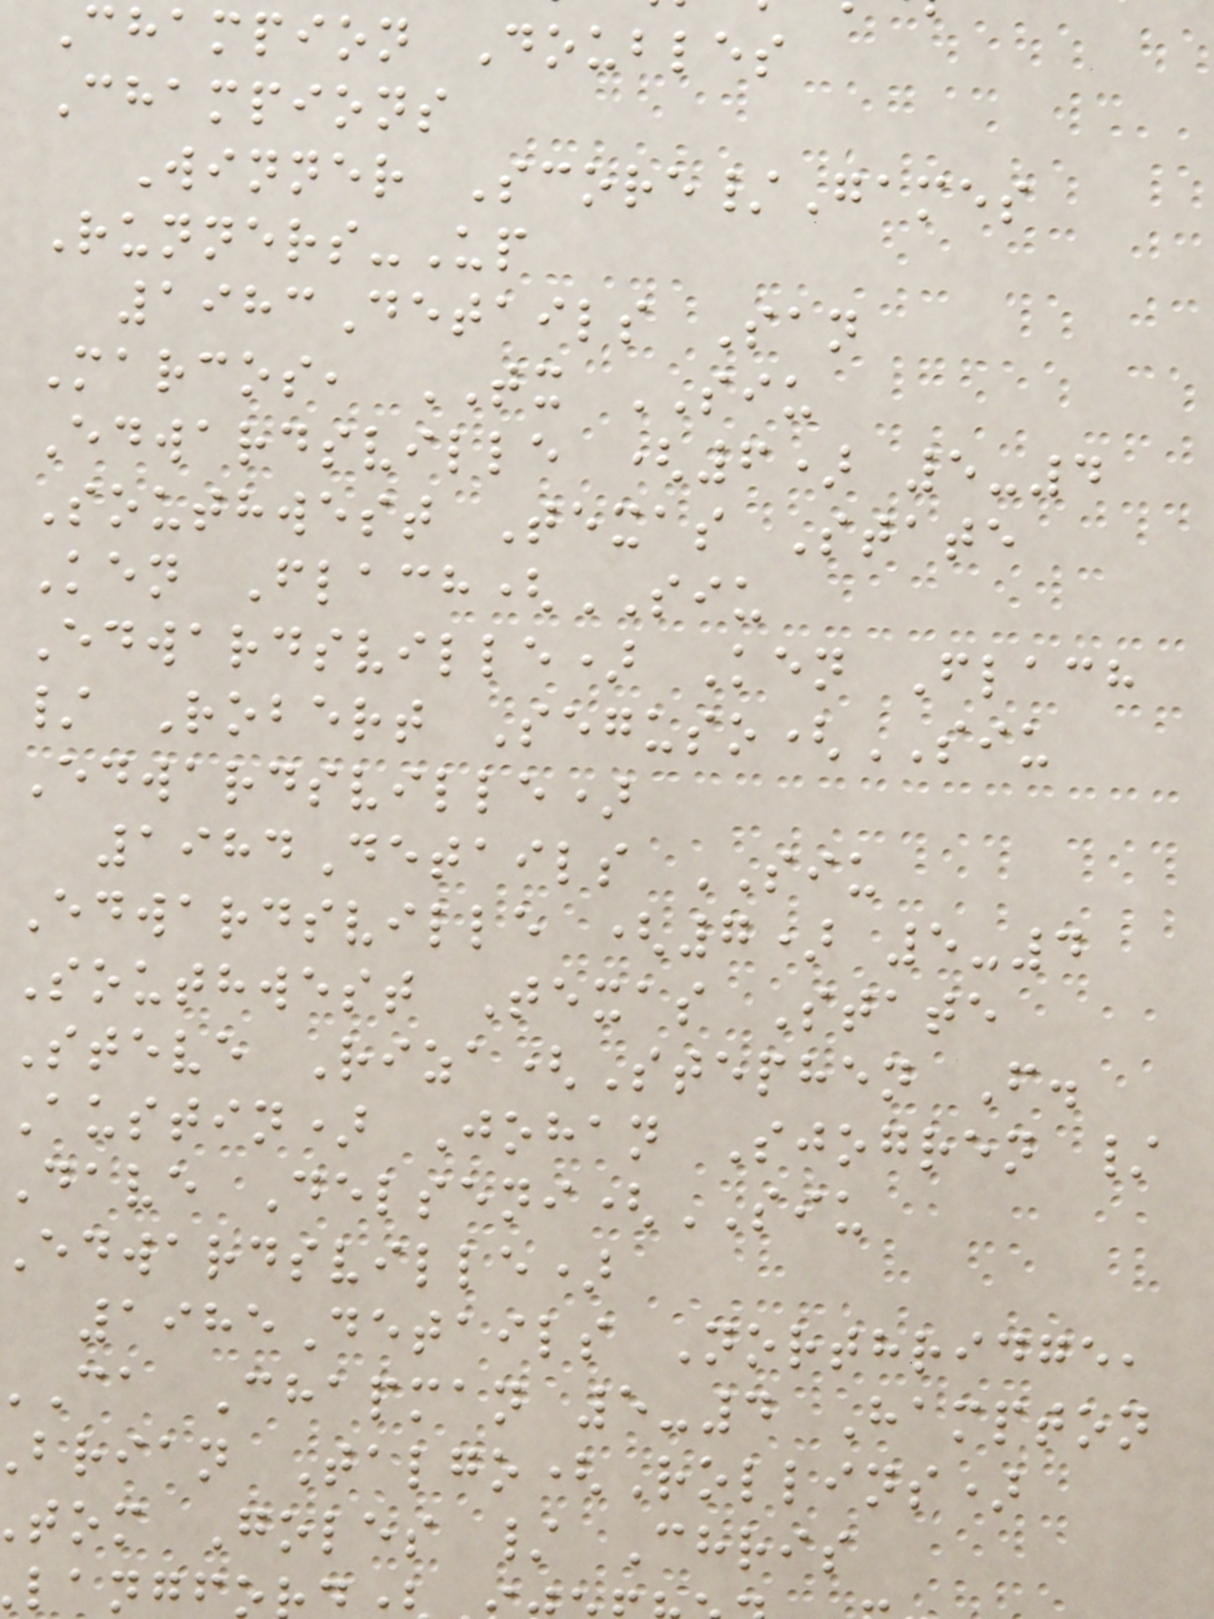Champion Doubles
Champions
Winner Score/Games
Runners-Up
1983Details San
Marcos, TX SIU
Edwardsville (6) 5-4
Southwest Texas State
Ken Flach(SIU
Edwardsville) Ken Flach
/ Robert Seguso(SIU
Edwardsville)
1984Details SIU
Edwardsville (7) 5-4
Southwest Texas State
Steve Riza(Stephen F.
Austin) Johan Sjogren /
dave Delseni(SIU
edwardsville)
1985Details Northridge,
ca Chapman 5-4 Hampton
brian Talgo(Rollins)
tom Goles / Chris
